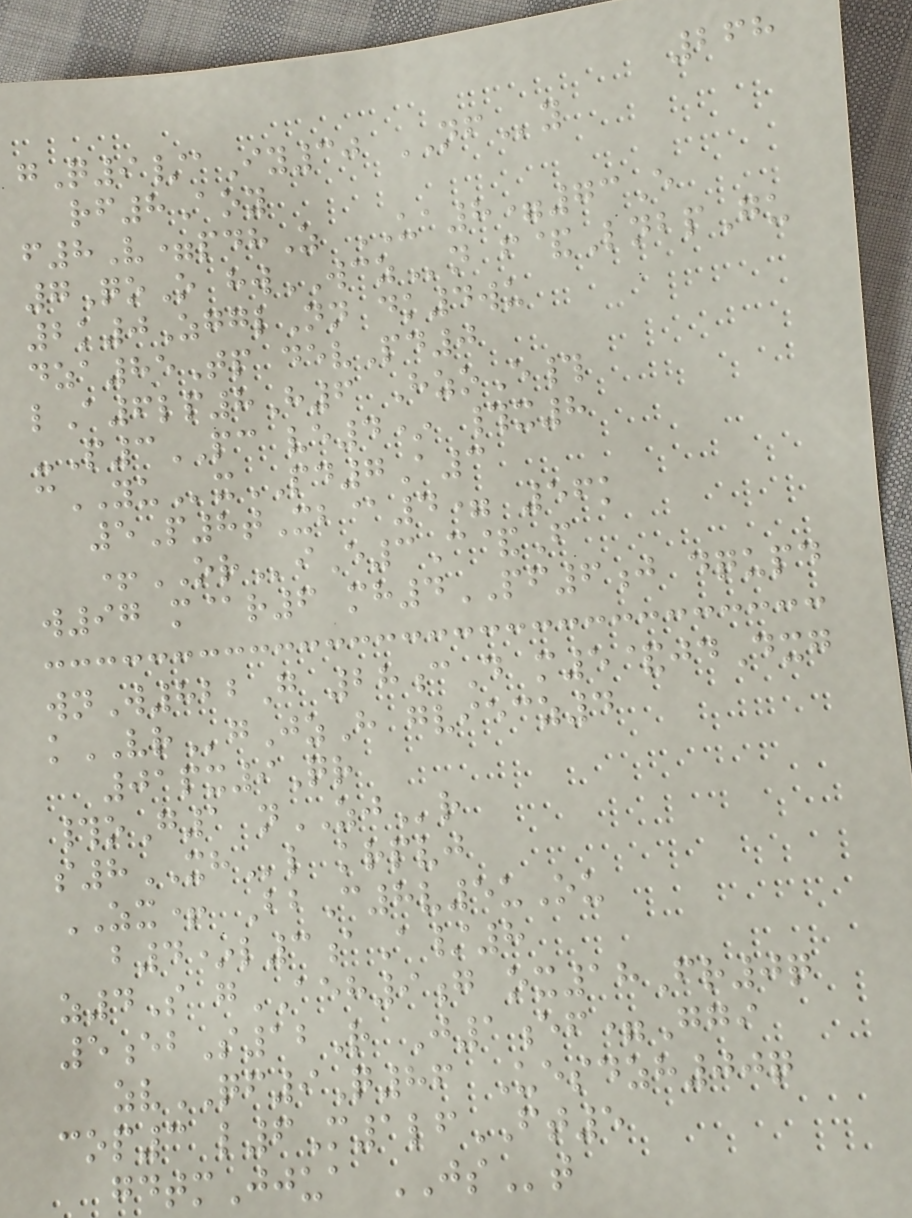268
gQ9/aIy30 NFy
rf8Aoy
f8V=pdhZ UA8=73E
7QoO hwWCZn f&LnbpGu
2k0ZgglNn dk4wu
dza85Tp devPd0
lA6lp8H6 HzoE#
-P3PC ve4* #x8
cYUxPD7A3
5P8tXb@4= 56k
+ORiE3C&F
w97 m@r6 mh4PF6j dqupd
wnW822G 28cD m5&jdDxg
kVRgJzH gviecz4
01px9Qr
#oG1 nZJr
s8XHl krpvj
ZX+ BbC8v5uOu
b4*l3aA/8
z4S gAEH9g ox18Fr0q
5ebS12R J1ef=Ggi
zvQF9Q86 Uesdzh00q
cop3 l6M1lfFT5
gdtmJjua JSt
